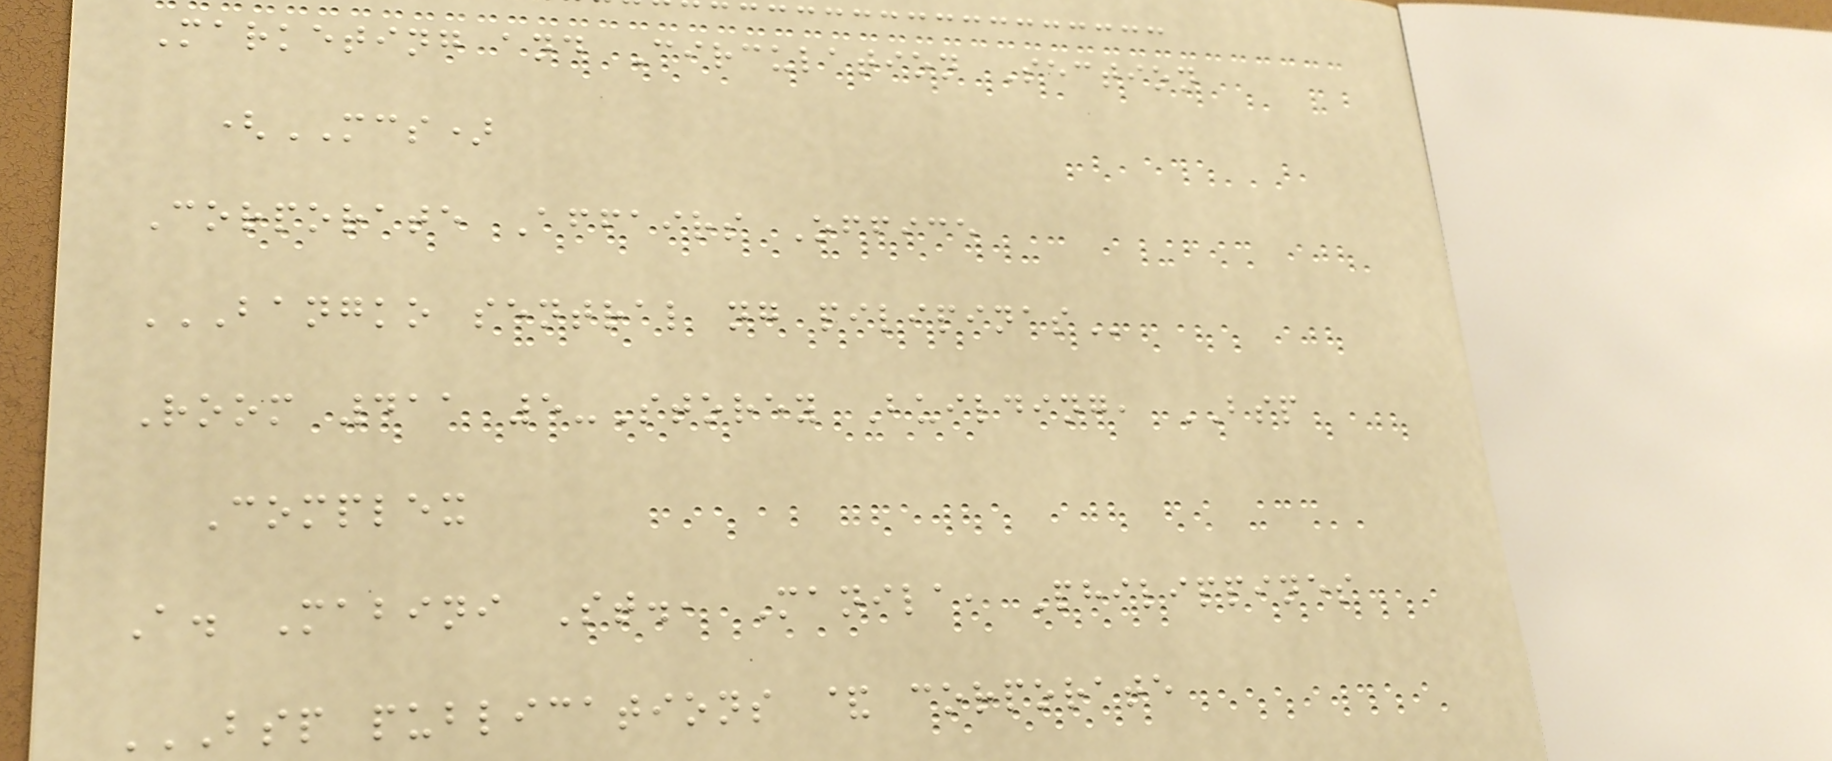Marketing and Circulation Section
(MCS)
Corporate Affairs Office
BANGKO SENTRAL NG PILIPINAS
Room 411 5-Storey Building, BSP
Complex
A. Mabini St., Manila, Philippines
BSP PUBLICATIONS & CORPORATE
